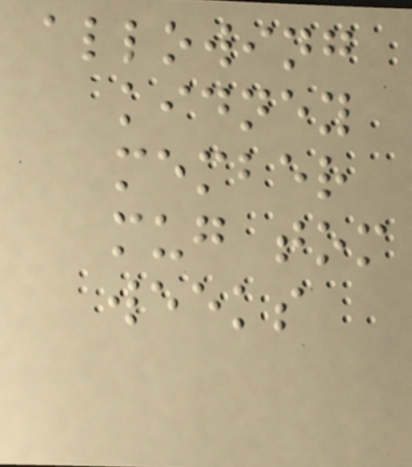allowing
kidney
member
mug tom
weeks
